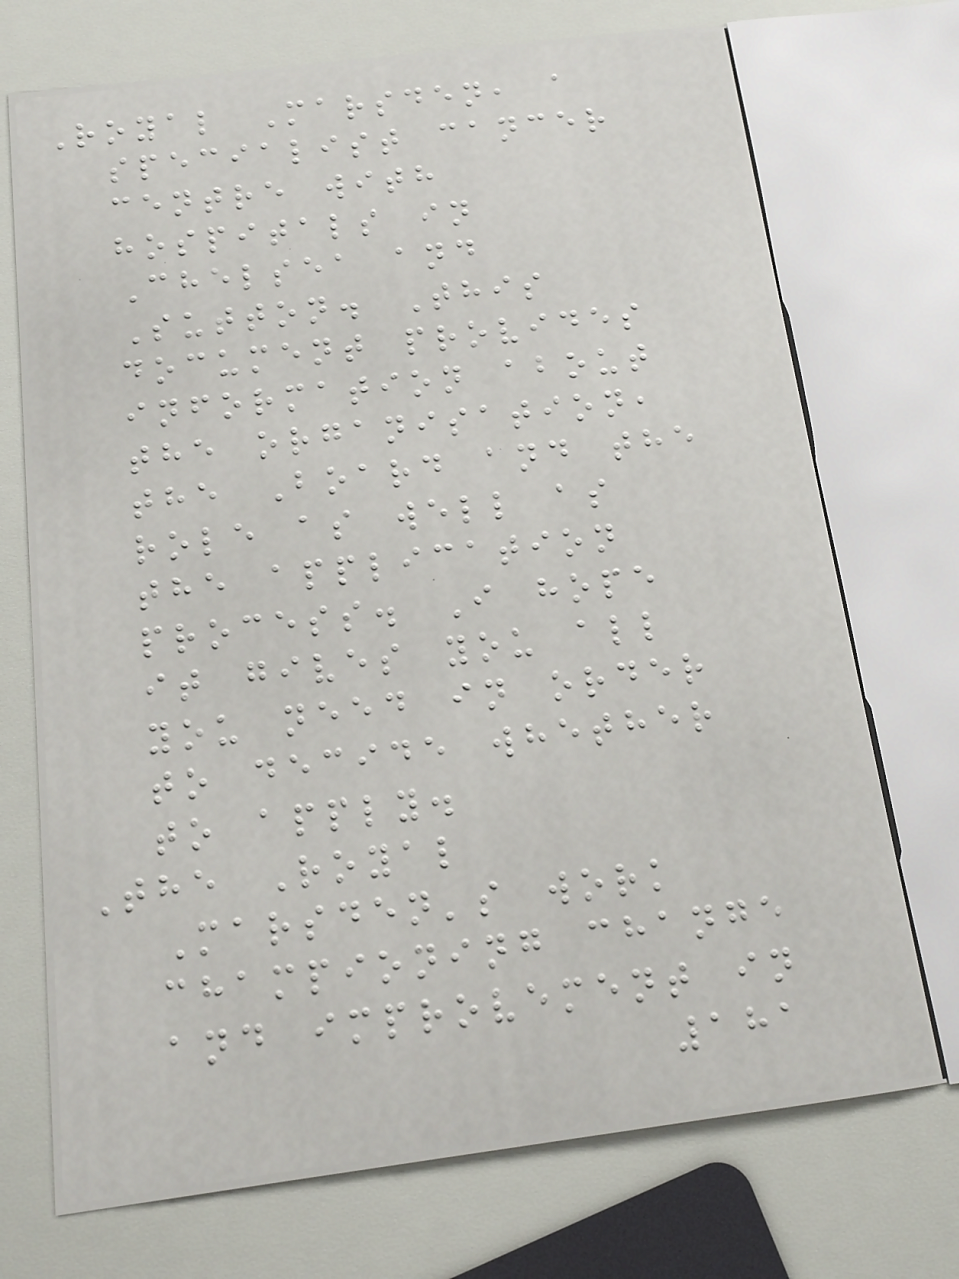Royal Marsden, a
specialist cancer
centre with
hospitals in
Chelsea and
Sutton. This
document provides
information about
the organisation,
the Board and the
role as well as
the application
process. I hope
it gives you all
you need in order
to decide whether
to apply.
The Royal
Marsden's work
championing change
and improvement in
181
